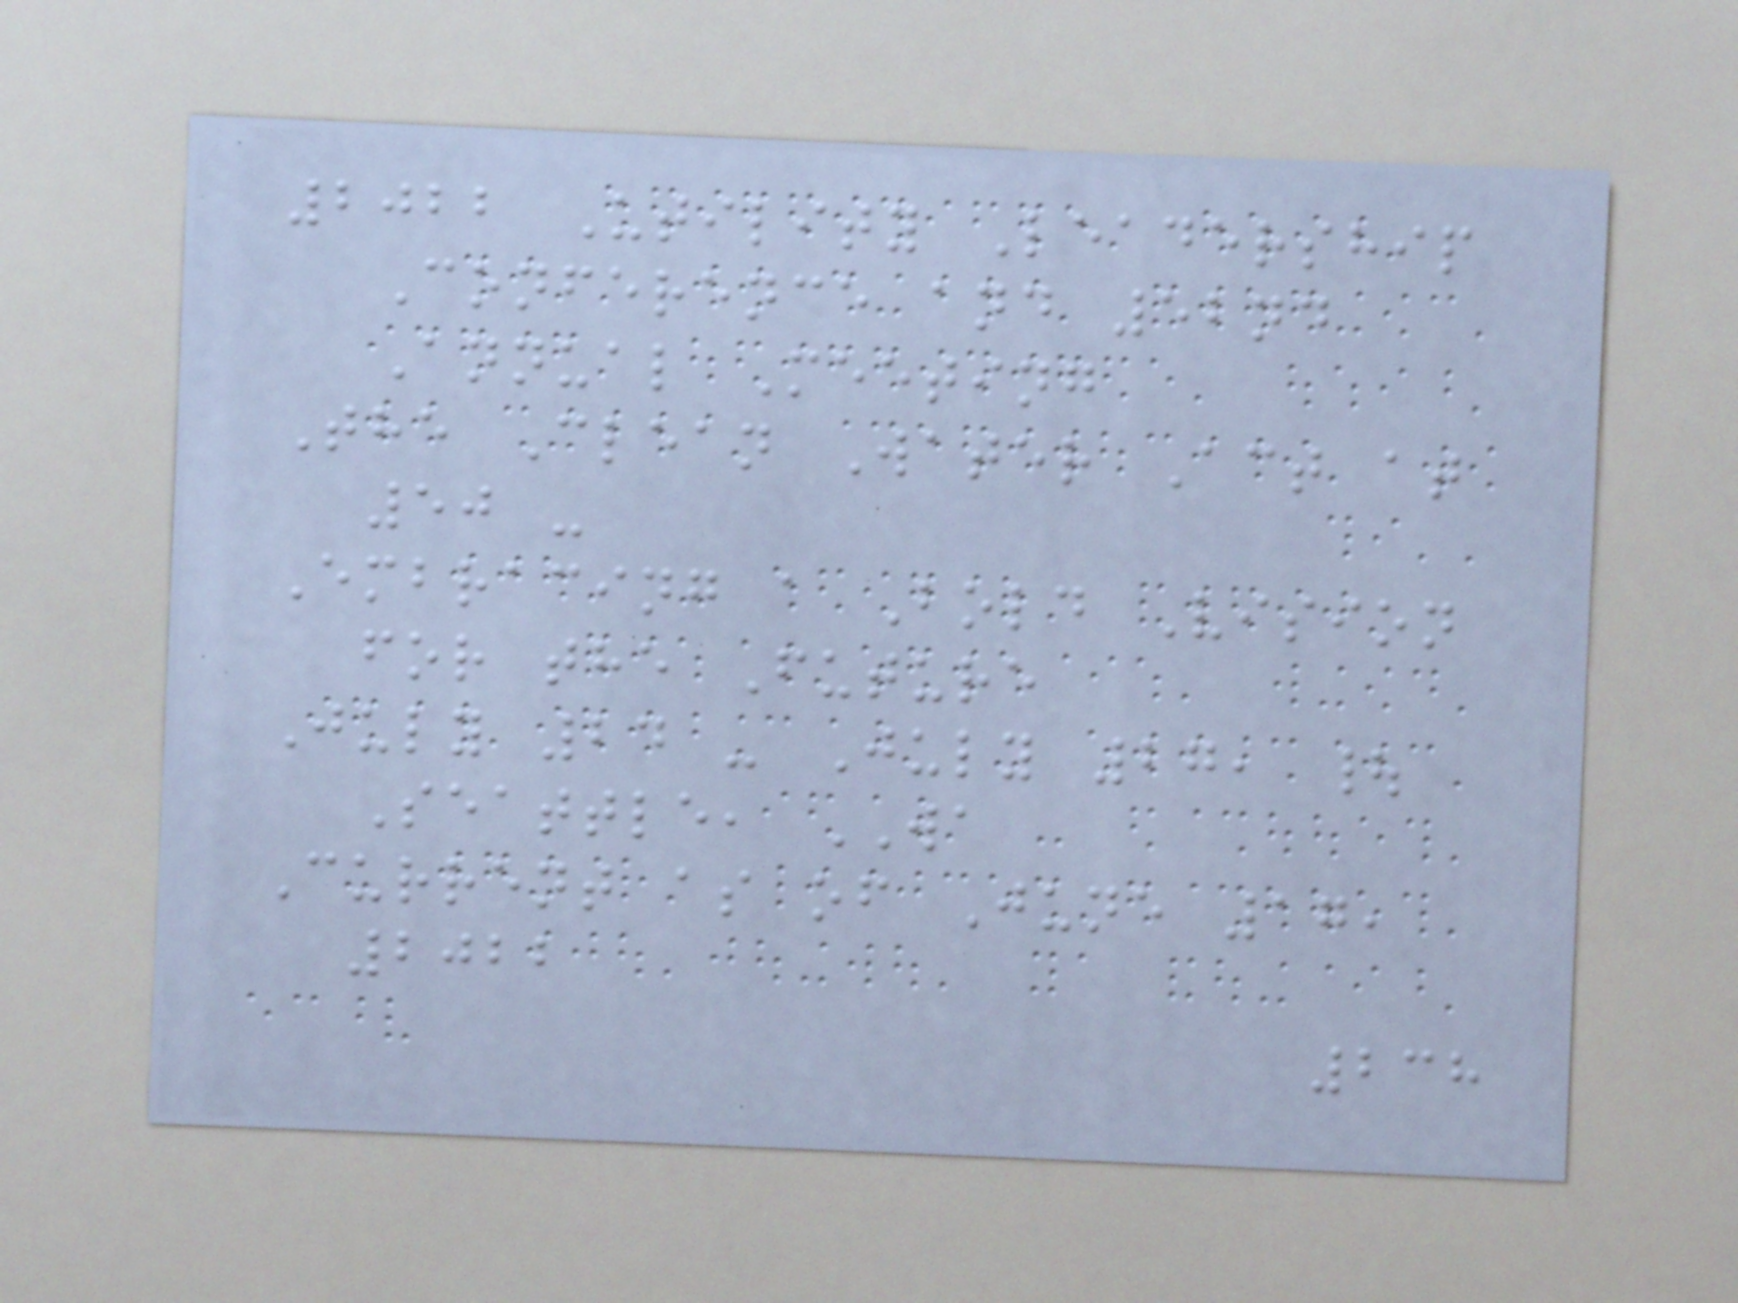2022 Utility Leadership
Conference and 52nd
Annual Meeting
The Clean Water Act at
50 -
Embracing a Bold Vision
for the Future
July 24 - July 27, |
Seattle, WA
Current as of June 17,
2022
238
